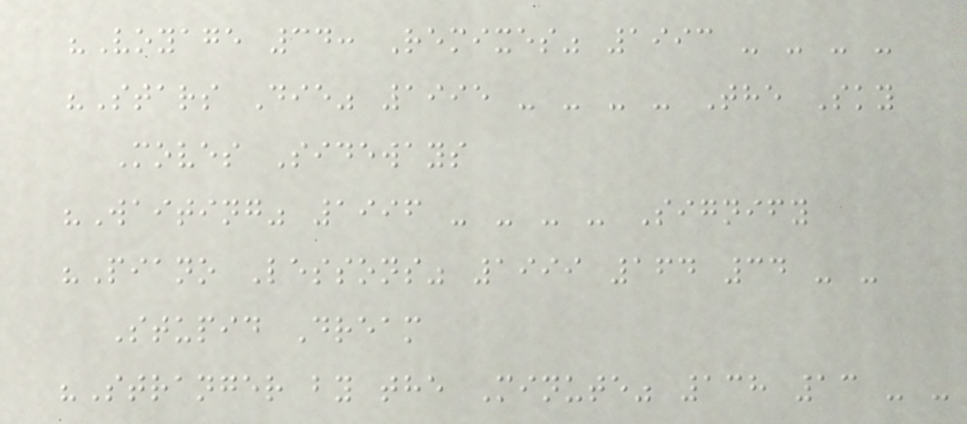"Voyage 34: Remixes" 1993 - - - -
"Stars Die" 1995 - - - - The Sky
Moves Sideways
"Waiting" 1996 - - - - Signify
"Piano Lessons" 1999 164 34 - -
Stupid Dream
"Stranger by the Minute" 138 13 - -
